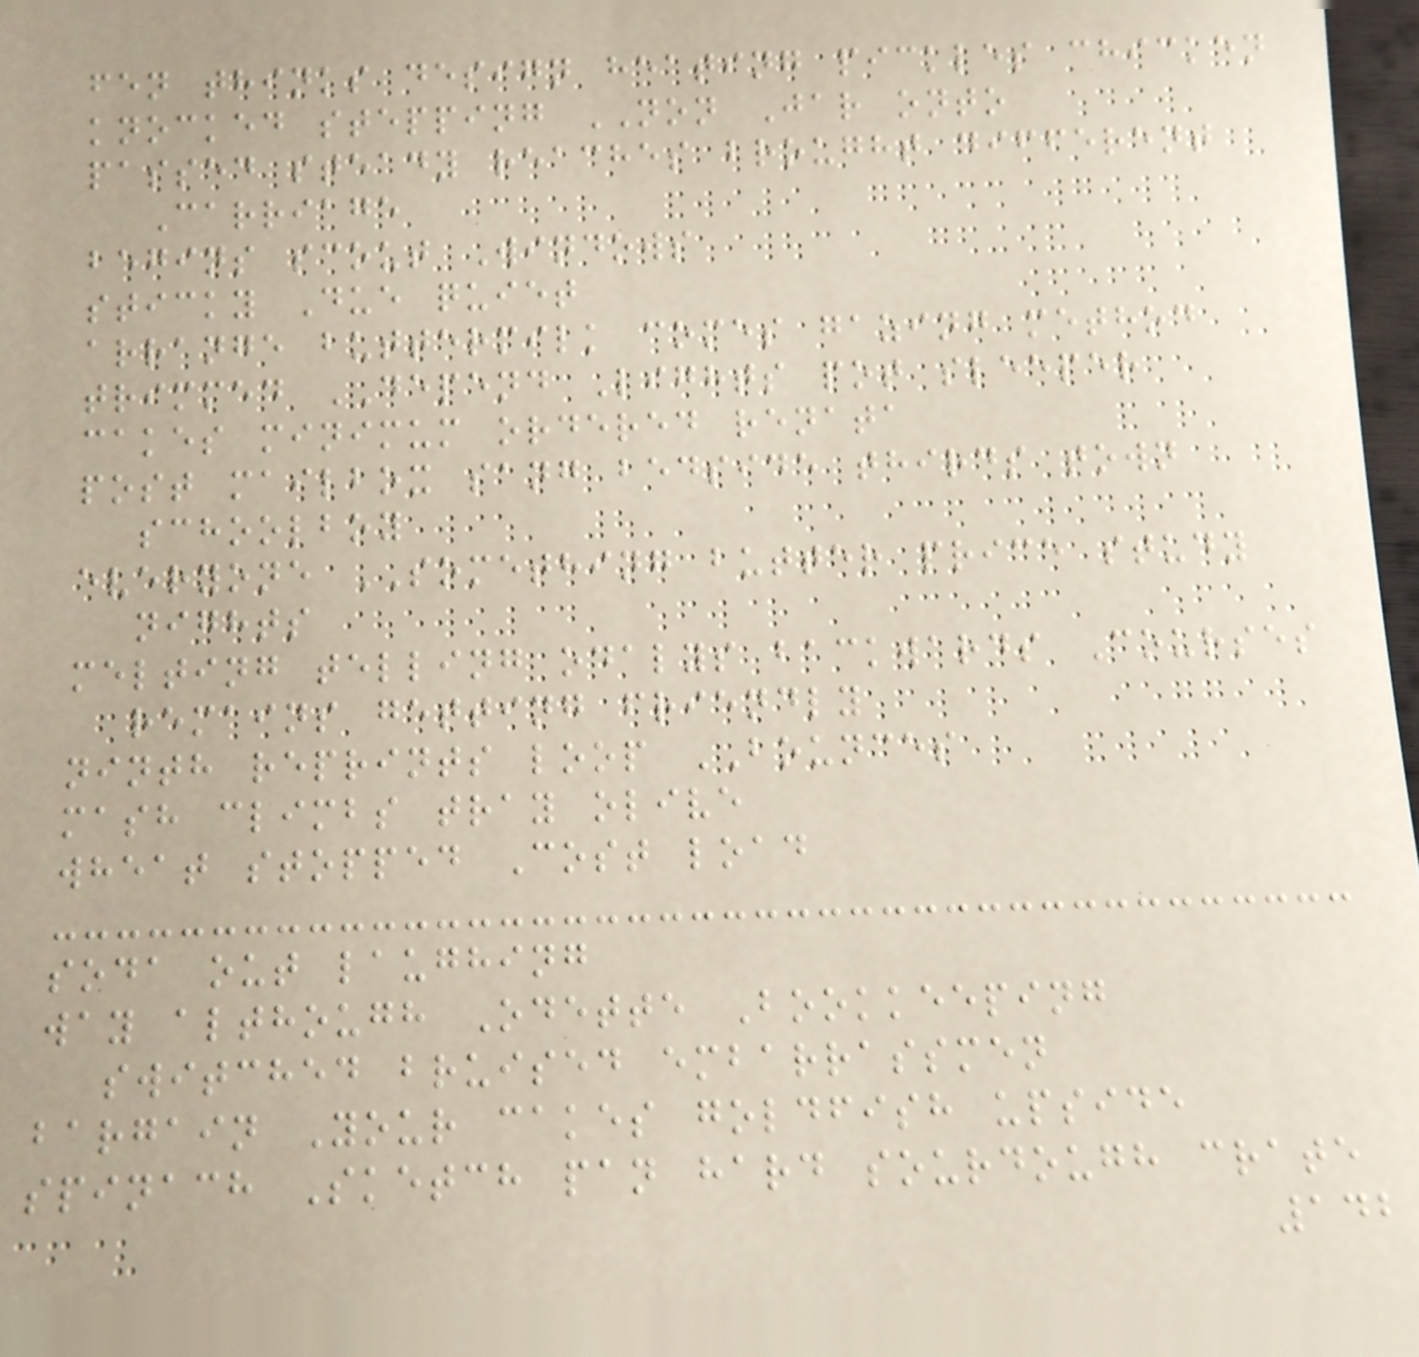fen thinks design heating pickles chicken
knocked stepping NON Jar onto
passed steady reaches brought different
Carriage
begins scout Windows
sticky Due quiet
arrange buttermilk comes gazing method
trimmed DEPEND Lights pot sleeper
cakes minimum ordered renata
post mailbox sang bedside thirds town
schoolboy
everyone SOMETHING butter price study
nights
melting telling odalys backwards Courses
remains getting friendly
ninth reprints loop BOUNCES
mash climbs tray olive
wheat stopped Cost load
soda out laughing
way although Odette Bookkeeping
switched bruised embarrassmen
bargain Your cakes goldfish upside
spinach Sketch pan hard sourdough crate
142
